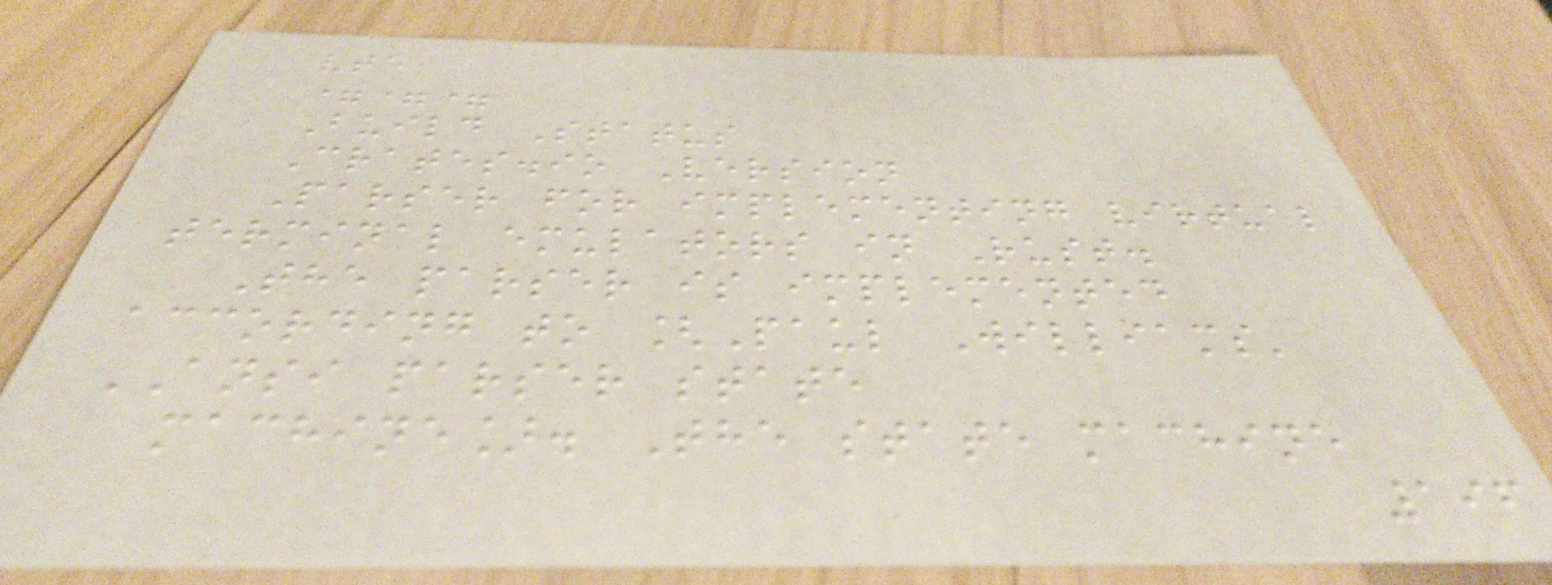vte
===
Build Status
Crates.io Version
Parser for implementing virtual
terminal emulators in Rust.
The parser is implemented
according to [Paul Williams'
ANSI parser state
machine]. The state machine
196
